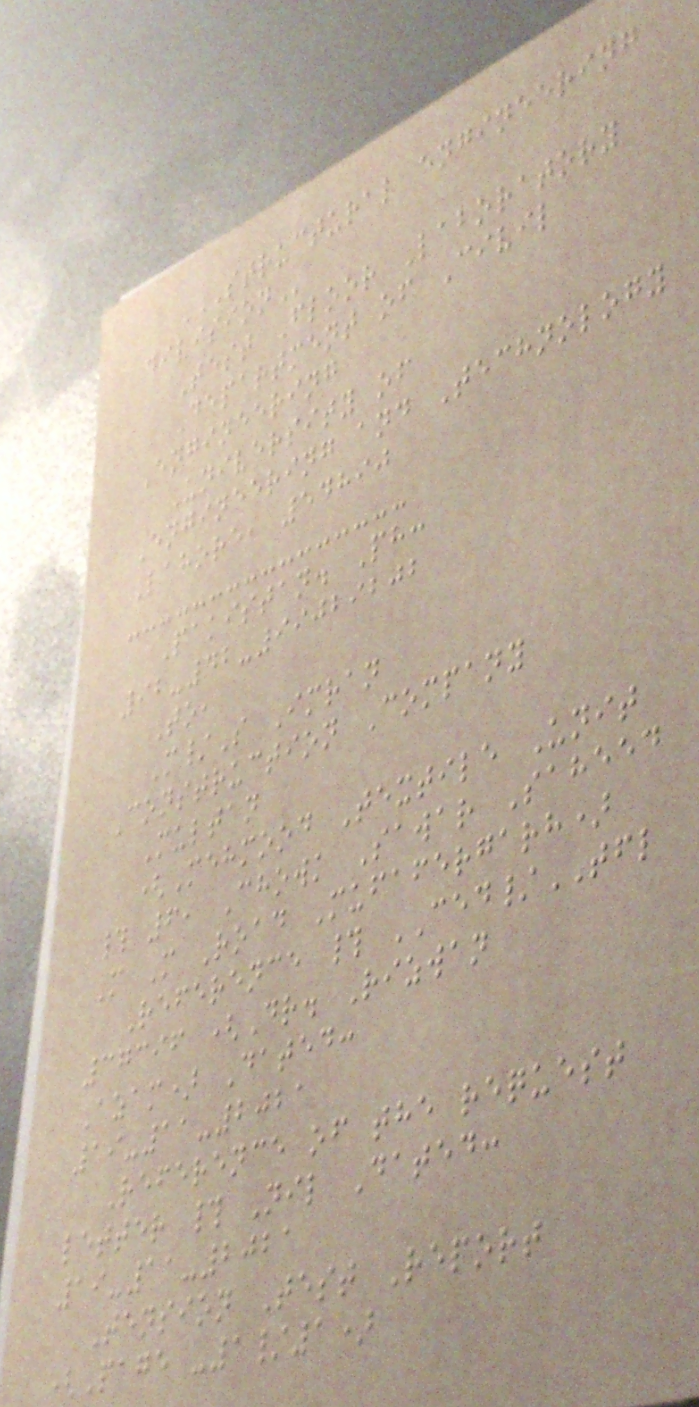STRUCTURAL ENGINEERING
DIVISION
Test Floor Laboratory
Department of Civil
Engineering
University of
Engineering and Technology
Lahore, 54890
Pakistan. Ph:
92-42-99029202
To,
M/S Imran
Construction Company
Multan
(Mehmood Textile Unit
# 6, Chowk Sawar Saheed
M M Road Mufafergarh)
Reference # CED/TFL
37396 (Dr. Rizwan
Azam) Dated:
19-11-2021
Reference of the request
letter # Nil Dated:
19-11-2021
Tension Test Report
(Page -1/1)
